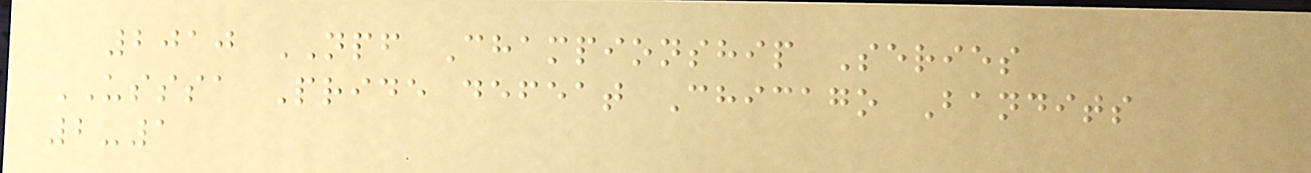2010 NPF Championship Series
USSSA Pride defeat Chicago Bandits
2-1
